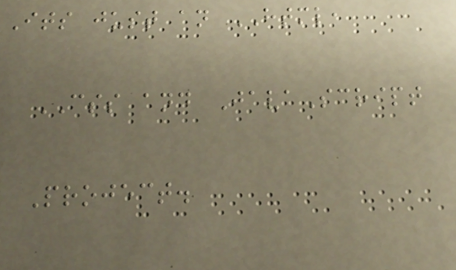Its just an HTML,
CSS and JavaScript
Project.
